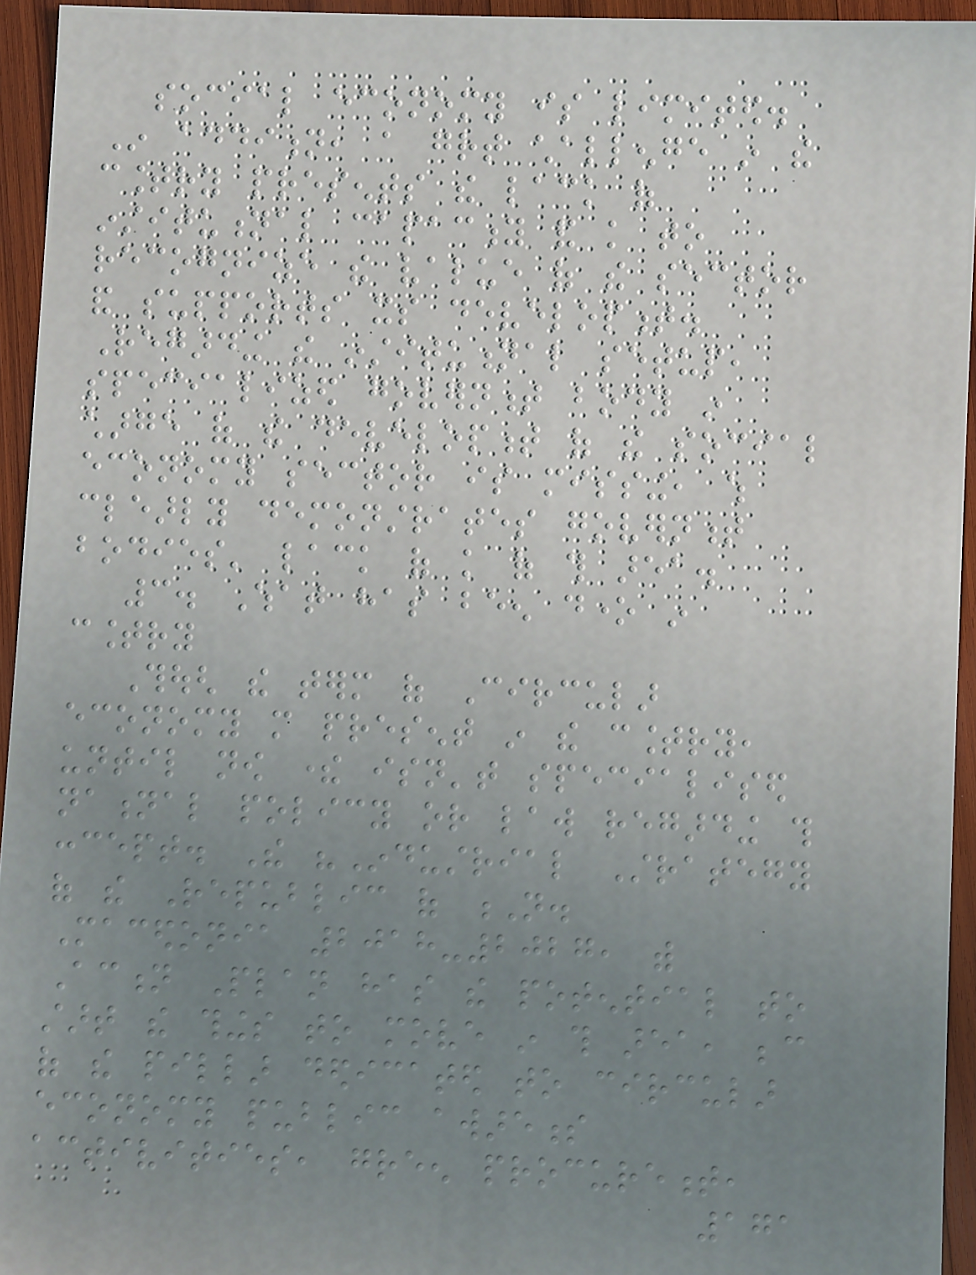social economy is limited.
In addition, a great challenge in the
country presents the lack of
institutional capacity and knowledge to
recognize the value of the sector
and supports its development.
Regarding the institutional setup,
specialized government body in
charge of the development of the social
economy sector is missing, which
clearly demonstrates government
bodies' lack of knowledge of this area.
3. What has been done in
country
Though the term of Circular
economy more present in the country,
until now there isn't specialised
national policy or law regarding this
concept. The "Industrial Strategy
of the Republic of N.
Macedonia 2018-2027, with
Action Plan has the potential to
start the things to move in this area, because
of the pillar dedicated to circular
economy public awareness
activities, green procurement,
171
